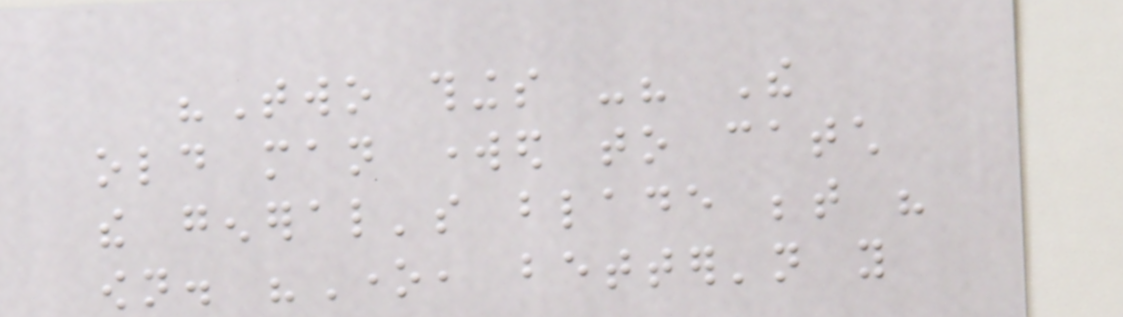"Two things -" The
old man worked to catch
the general's blade between his
own. "One, better'n you
